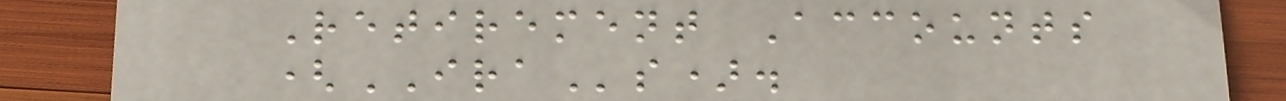Retirement Accounts
(IRAs).
